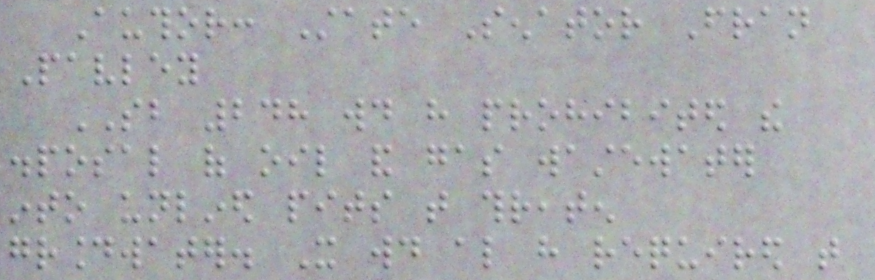Author: State Senator Fran
Pavley
SB 248 would have prohibited the
disposal of oil and gas wastewater
into unlined pits that threaten
groundwater. It would also have required that
